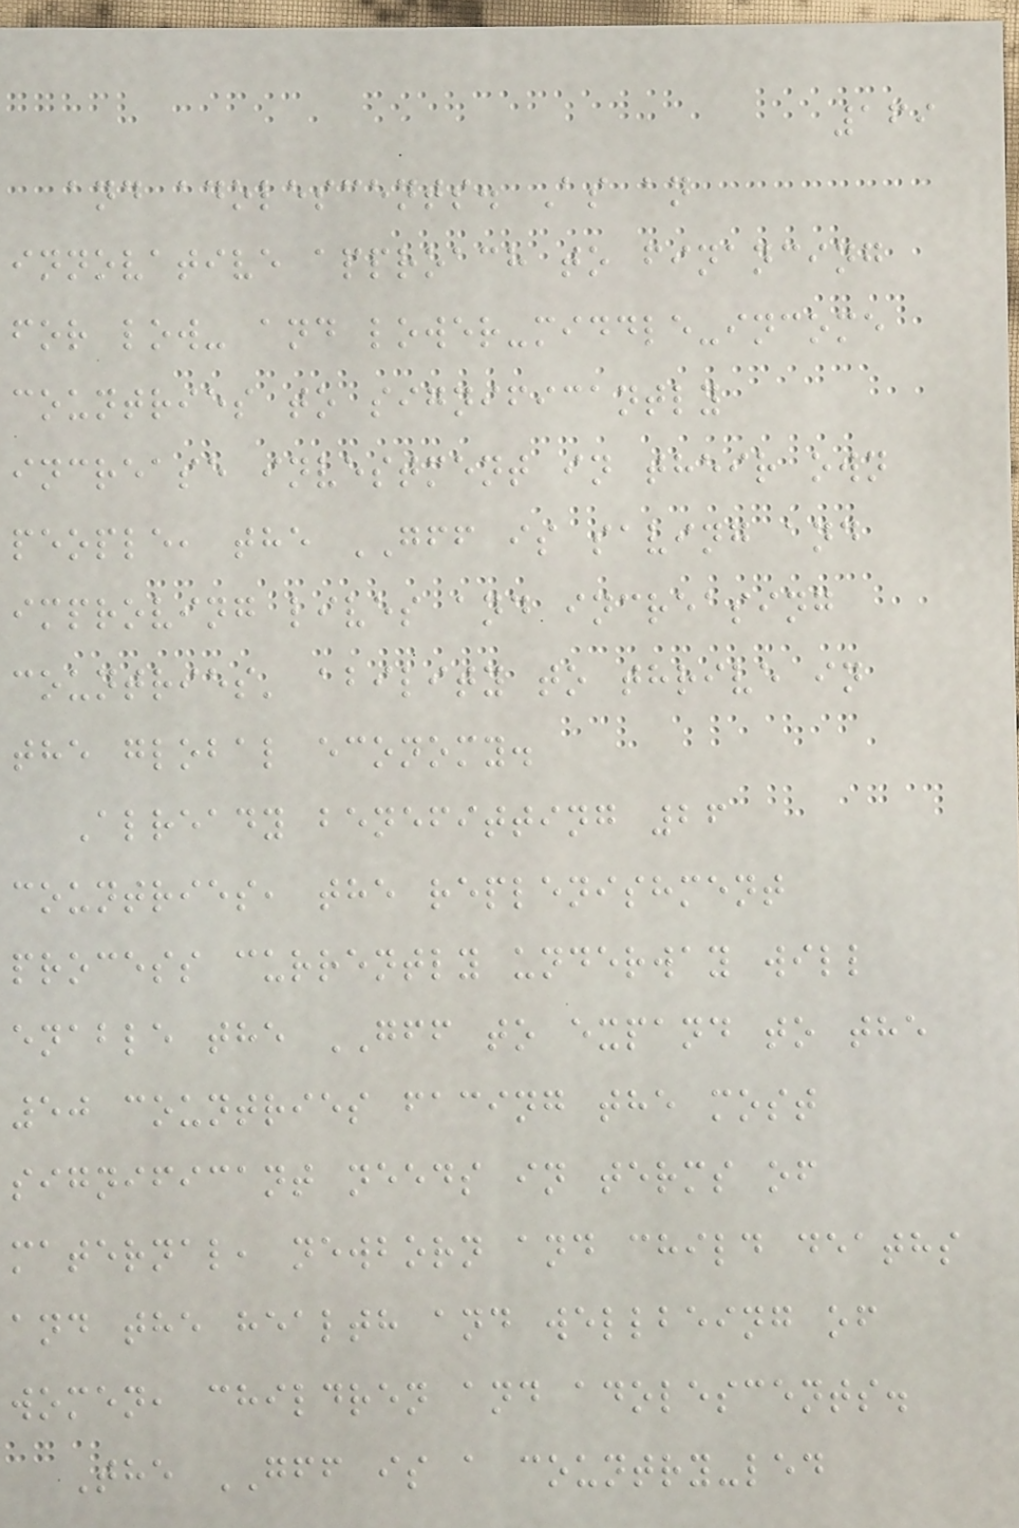169
and adolescents. As an
innovative approach to financing
for low- and lower-middle-income
countries to significantly
increase investment in their own
people, the GFF is saving and
improving lives and increasing
countries' ability to thrive in
the global economy.
Already benefitting 26
countries, the replenishment
process currently underway will
enable the GFF to expand to the
50 countries facing the most
significant needs in terms of
maternal, newborn and child deaths
and the health and wellbeing of
women, children and adolescents.
The GFF is a country-led
